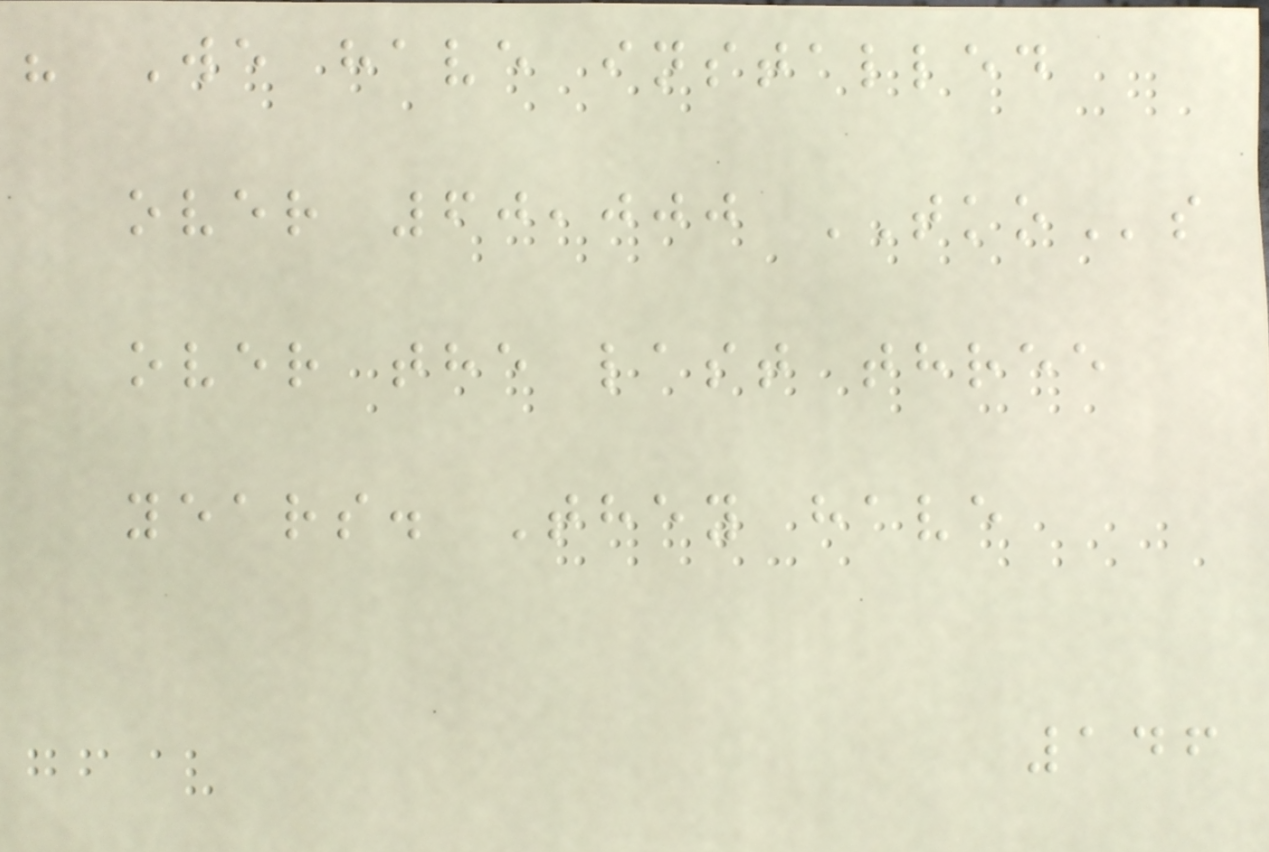" We have installed
over 60,000 TKOs
over the last three
years. They have
146
